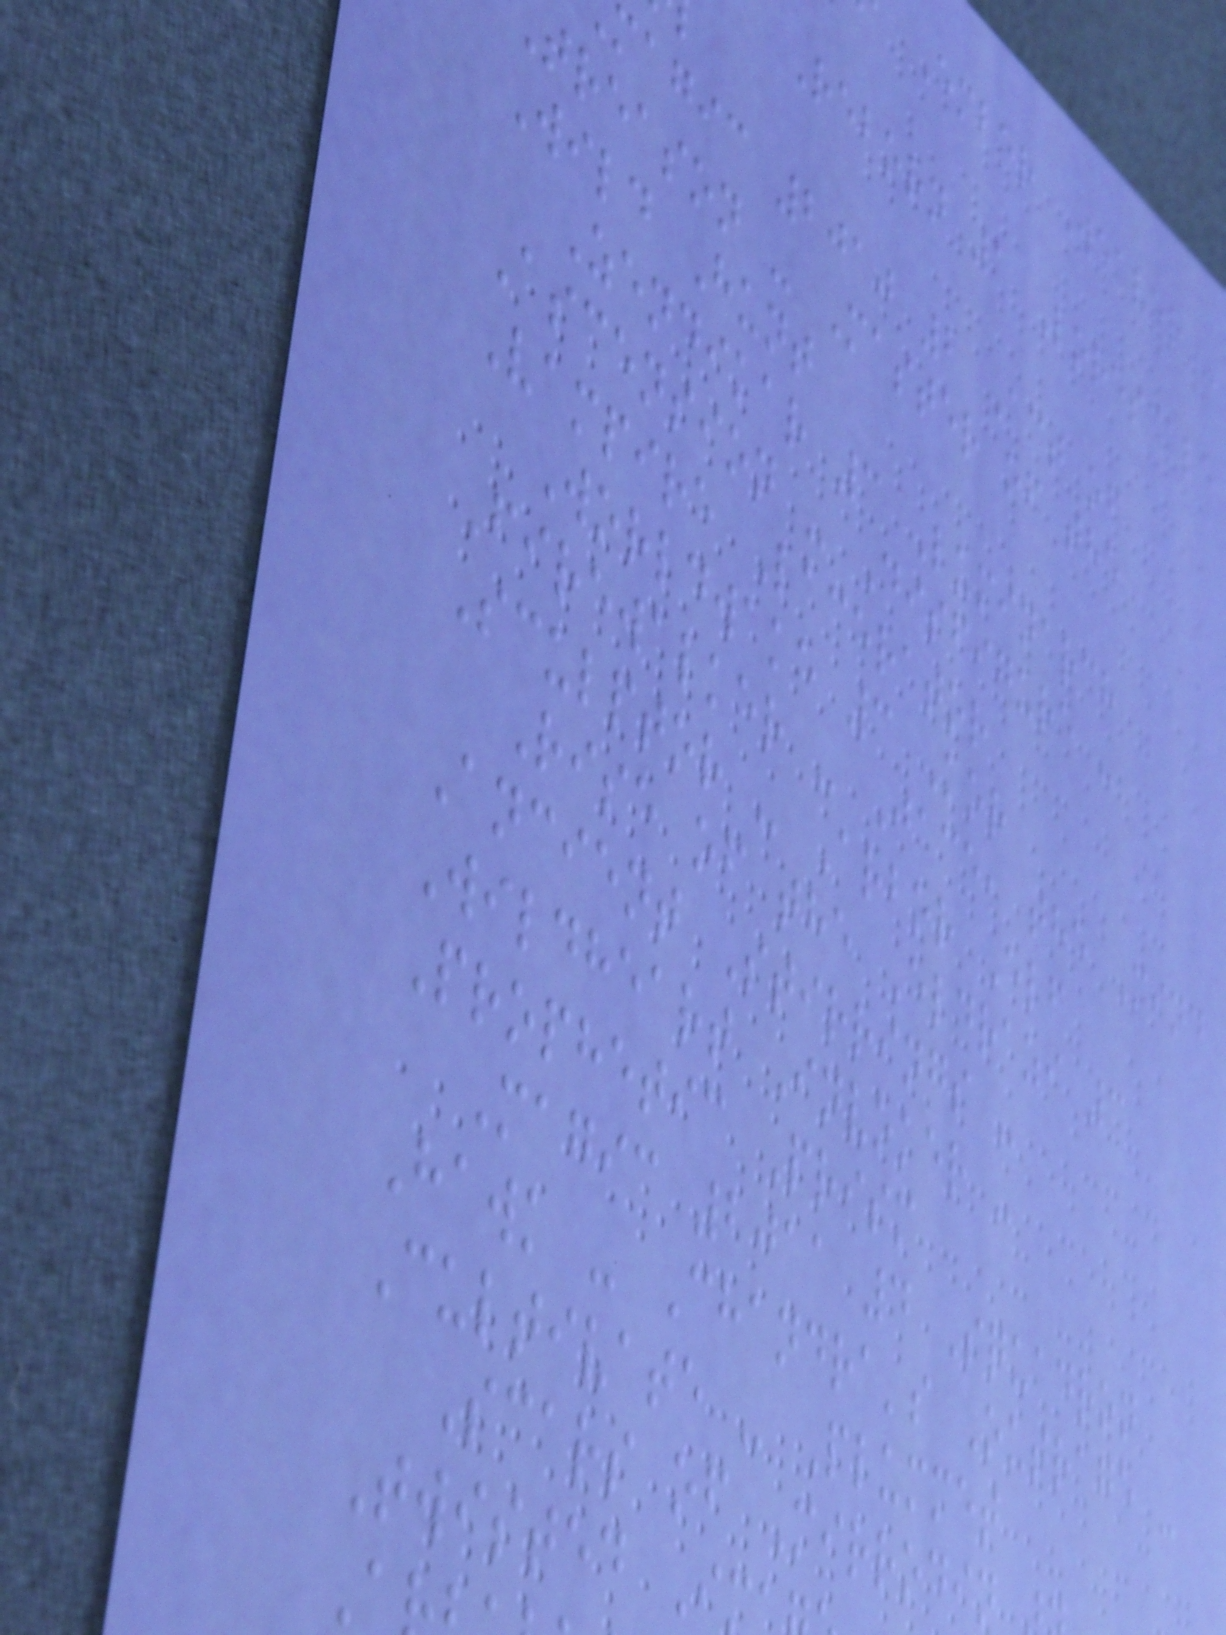Ember Weaver -
Reborn 1 Lorescale
magic 2010 2 Act of
treason - Master of the
Wild Hunt
Zendikar 3 Luminarch
Ascension - Disfigure -
Vampire Lacerator
Worldwake 3 Kor
Firewalker - Jace, the Mind
Sculptor - Arbor Elf
Rise of the Eldrazi 3
Ancient Stirrings -
Wildheart Invoker -
Prophetic Prism
Magic 2011 4 Squadron
Hawk - Chandra's Outrage -
Cultivate - Plummet
Scars of Mirrodin
Twisted I
